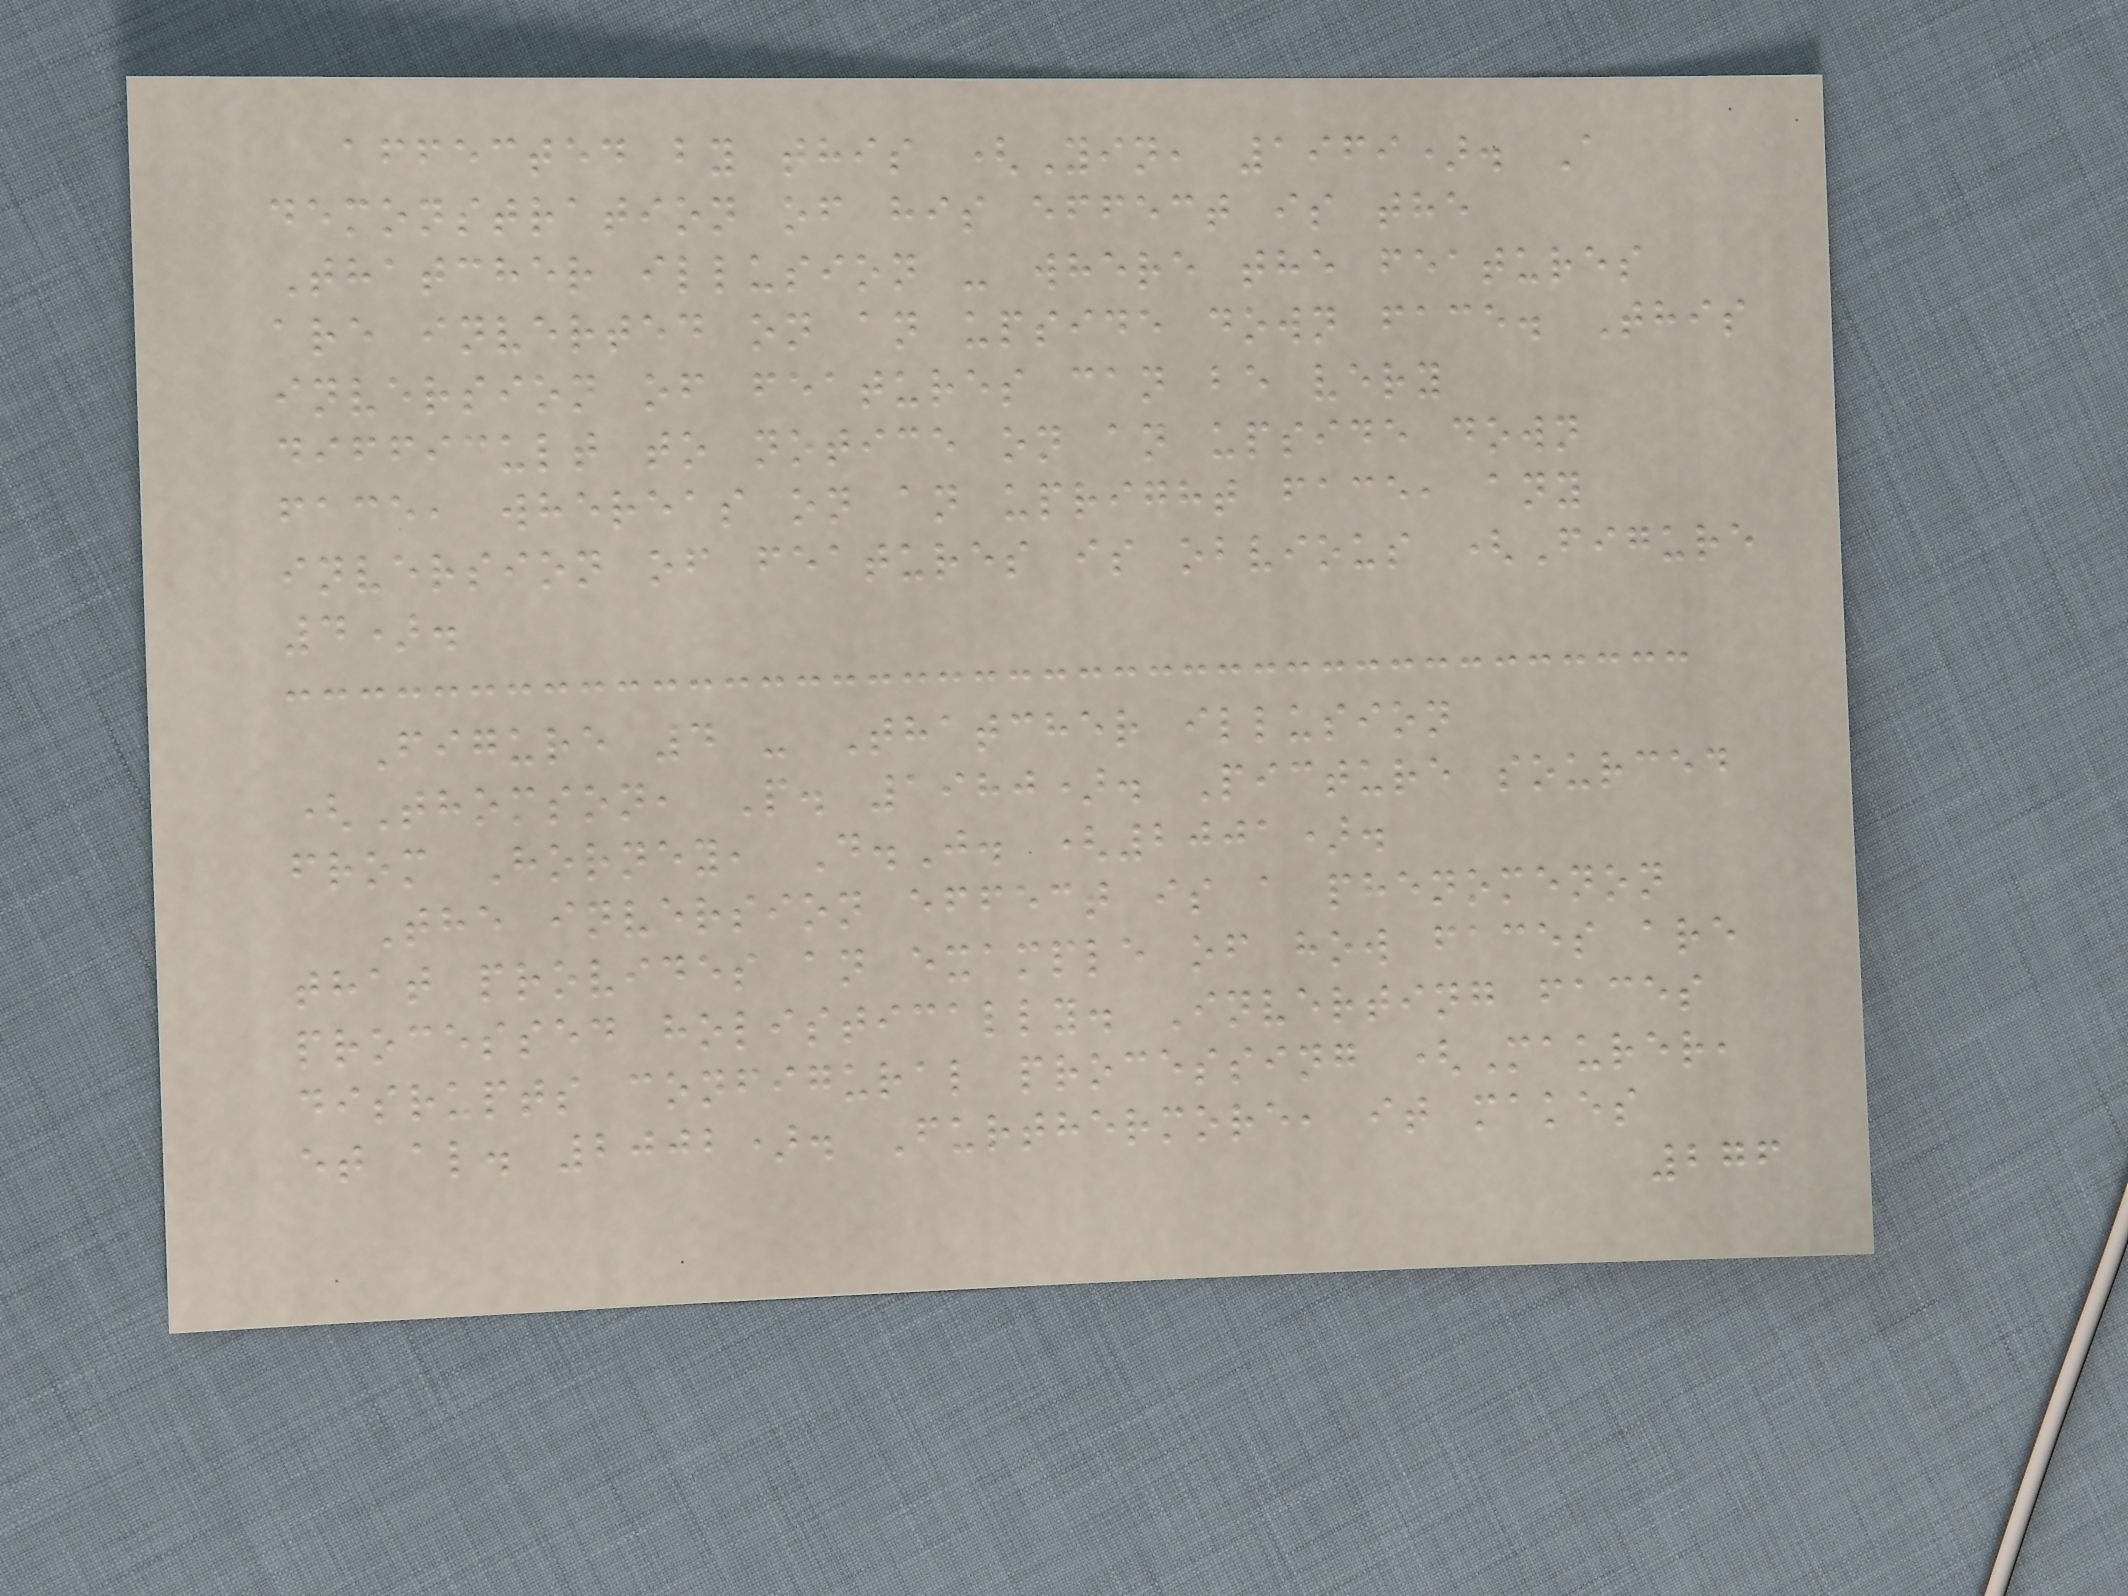affected by this (Yin, 1969). A
demonstration of his effect is the
Thatcher illusion - where the features
are inverted on an upside down face. This
inversion of features can be very
difficult to notice on an upside down
face, whereas on an upright face, any
inversion of features is obvious (Figure
4).
Figure 4 - Thatcher illusion
(Thomson, P. 1980). Picture sourced
from Horney, D.J. (2001).
The inversion effect is a phenomenon
that provides an example of how faces are
processed holistically. Inverting faces
disrupts configural processing (Maurer,
et al. 2002). Furthermore, it makes
276
